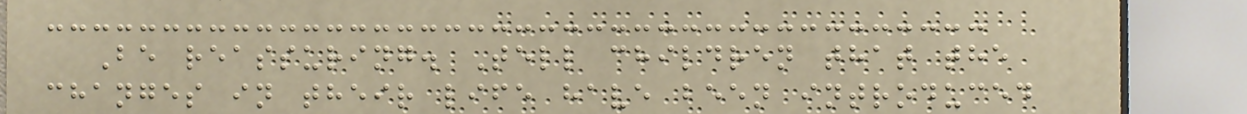Be reassuring. Tell children that the
changes in their life have been introduced
